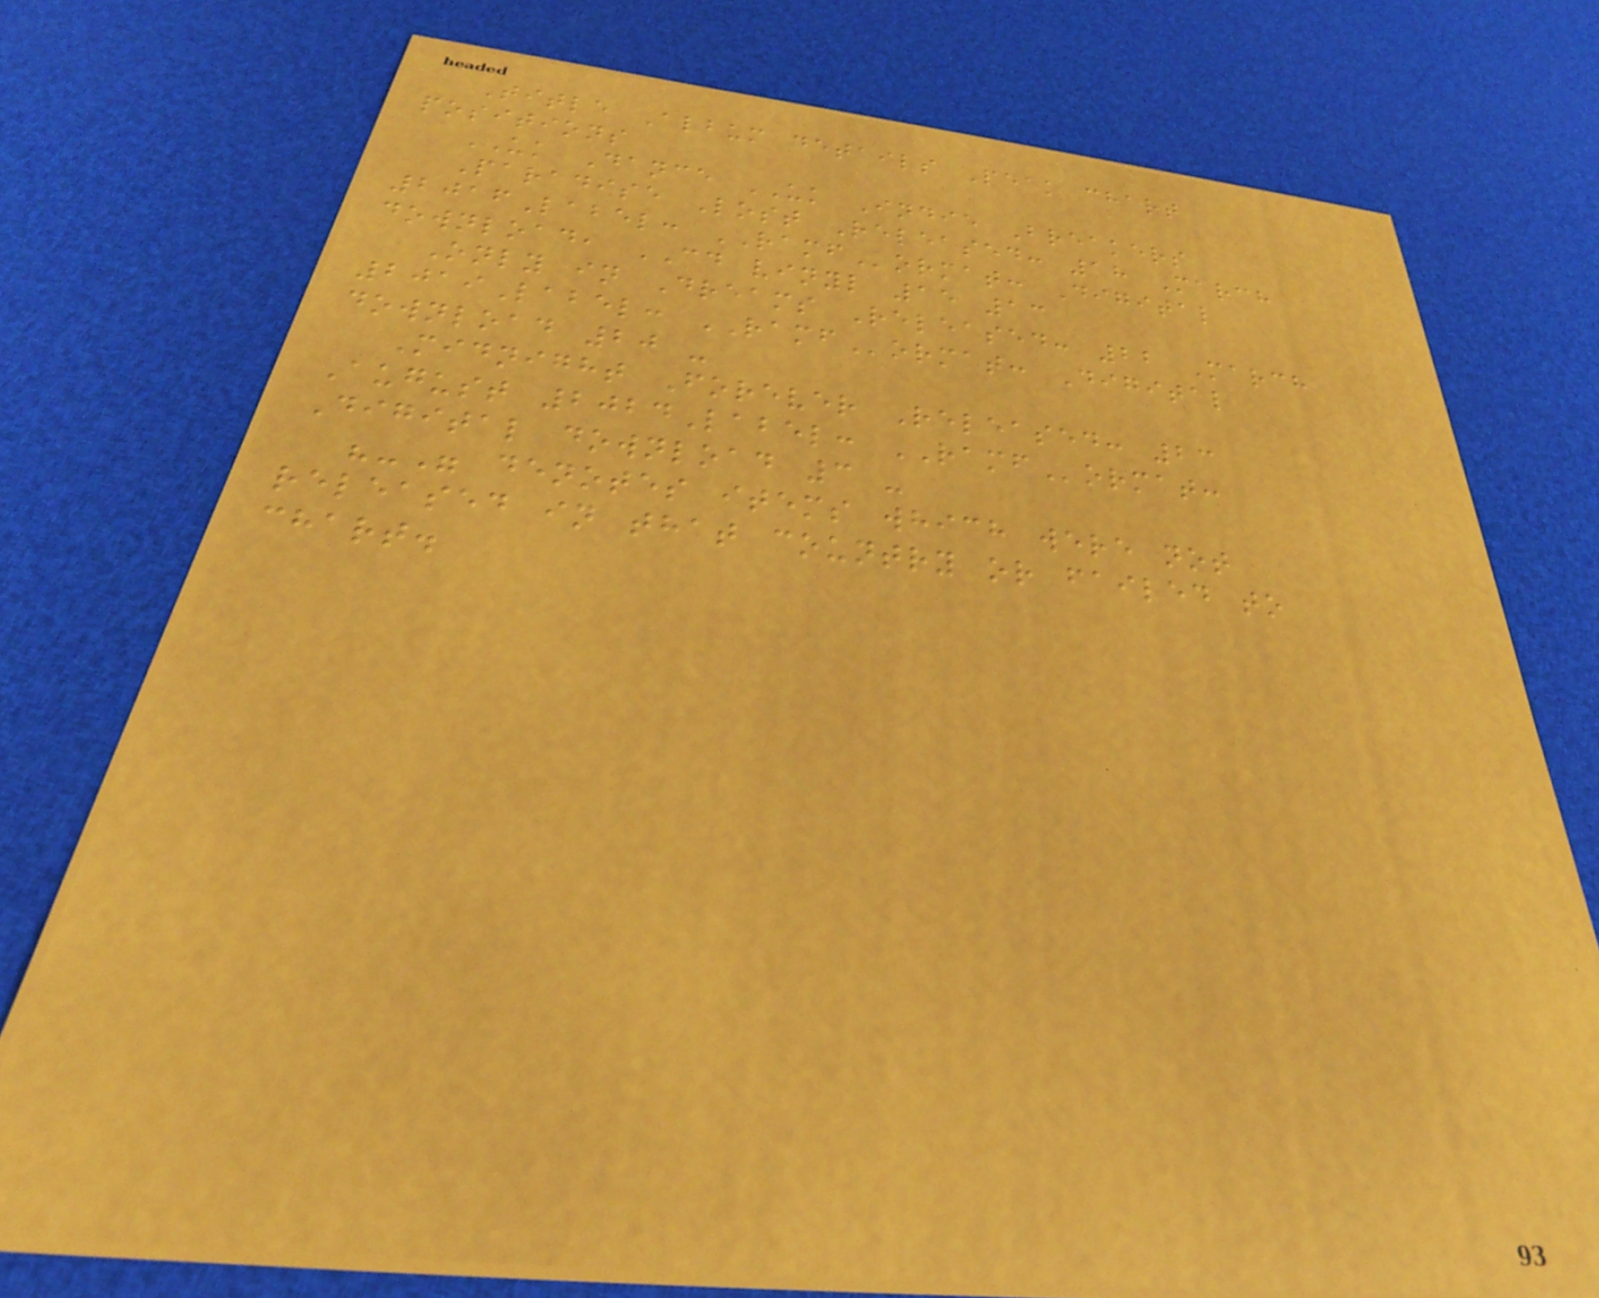Title Album details Peak chart
positions
UK Dance UK Indie Breakers
Paradise Lost Released: 18 March
2016Label: RAMFormat: Digital
download, CD vinyl 15 13
Only in Dreams Released: 22 March
2019Label: RAMFormat: Digital
download 20 -
Midnight Forever Released: 23
August 2024Label: RAMFormat:
Digital download 3 -
"-" denotes items which were not
released in that country or failed to
chart.
